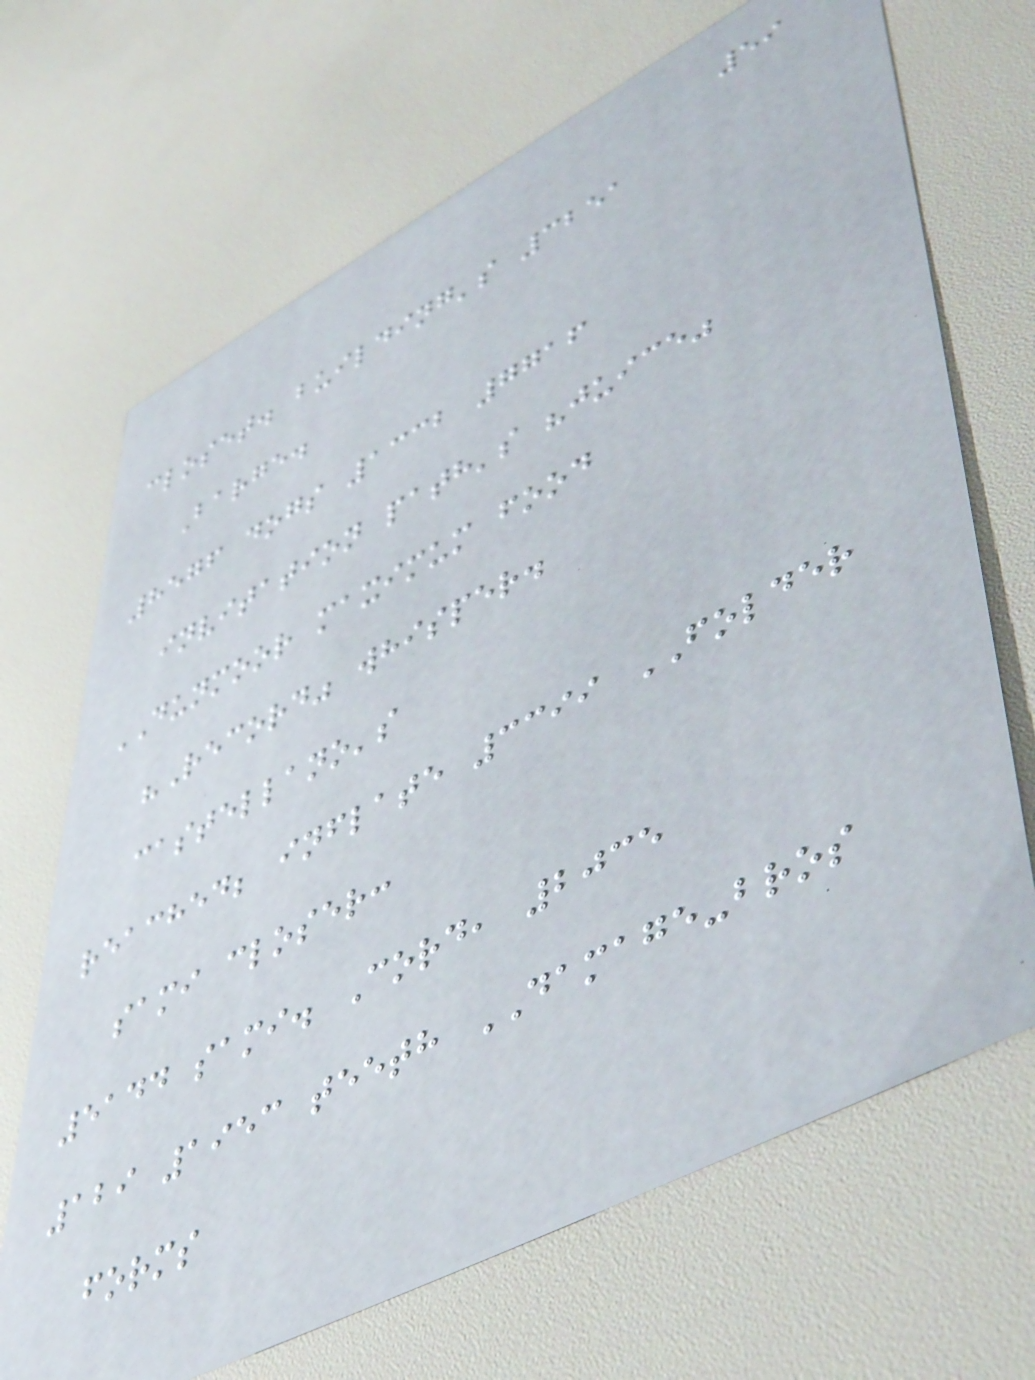59
closet. building's 3251
Barge.
8576 dogs 1332 7716
invitation path's "juice"
DUNMOOR maximum food
"Record" whisper.
castellano's
reached; inflate 3399 FOLDER
sami closer:
5144 sami. Cord, 2035
129 1953 teeth DAMAGE-bros
forms
